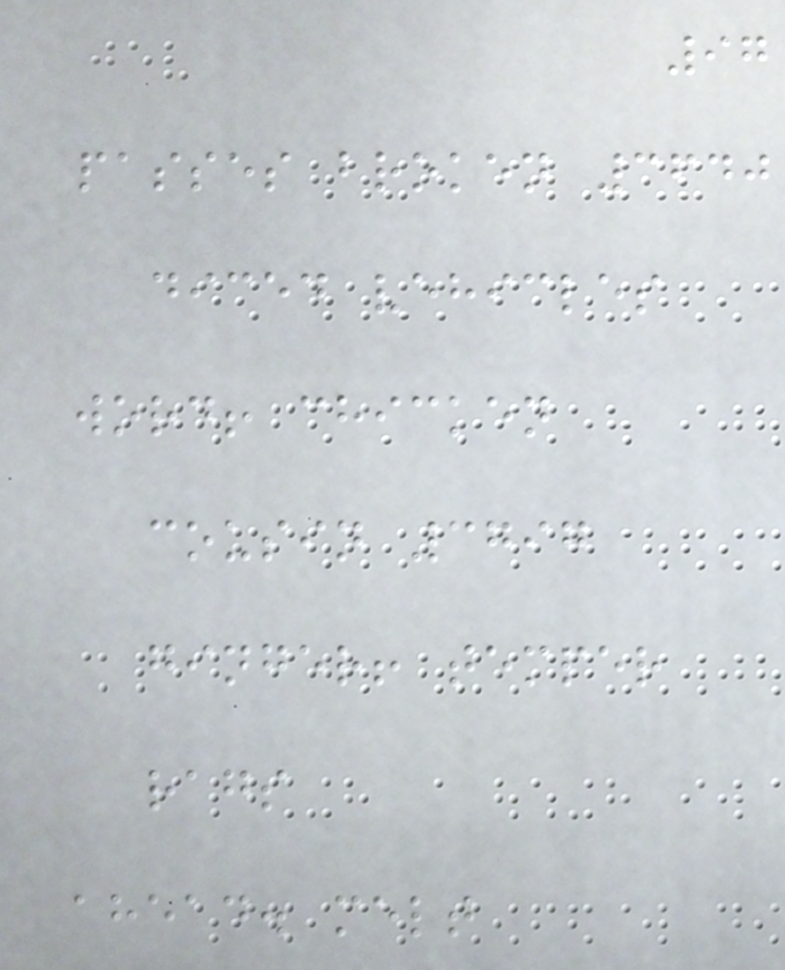97
passes broken 3640
diced vehicles
word! chicken
cousin 3797
ginger! temper
rags
ahead. melt
